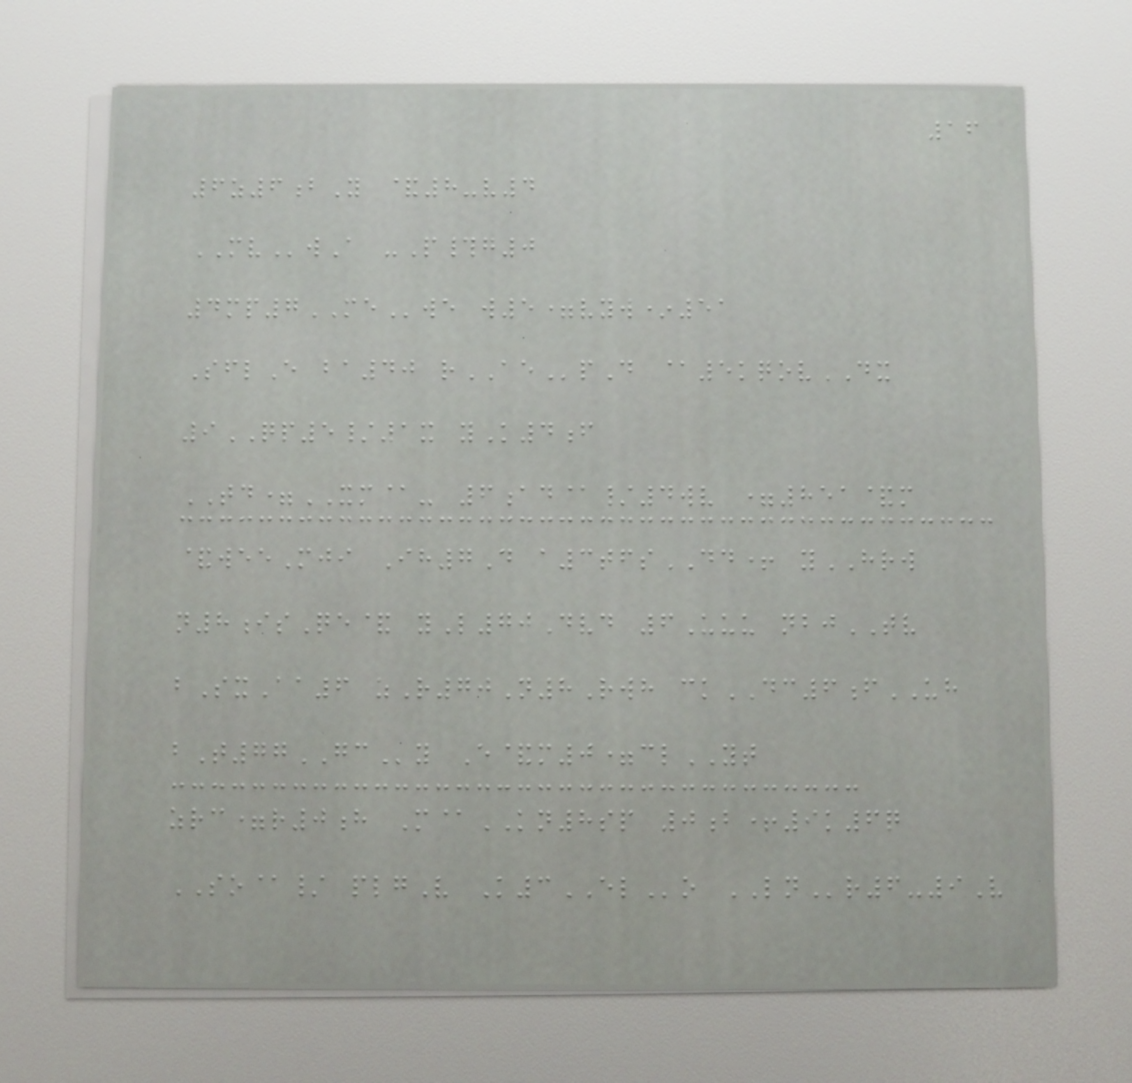16
6z6bY &8-v4
MVwA -P#g0
4mp7MEwe w5=vyw*51
SflE ba40 rAEpD @5kqovDX
9QP5/1x yK4f
TD=XM@- 6ad@/4wv =851&m
&weeMji Ih7D a3tfsDD+ yHRW
n8isQe& yL70Dvd 6Uuu nbjTV
bSxAa6 zR70N8Rwh ckDC6fUH
bT77GCy E&m0=clYT
zrc=r0h M@KN8sp 0b+9k6q
SO@/ plgV K3ELo LNr6-9V
